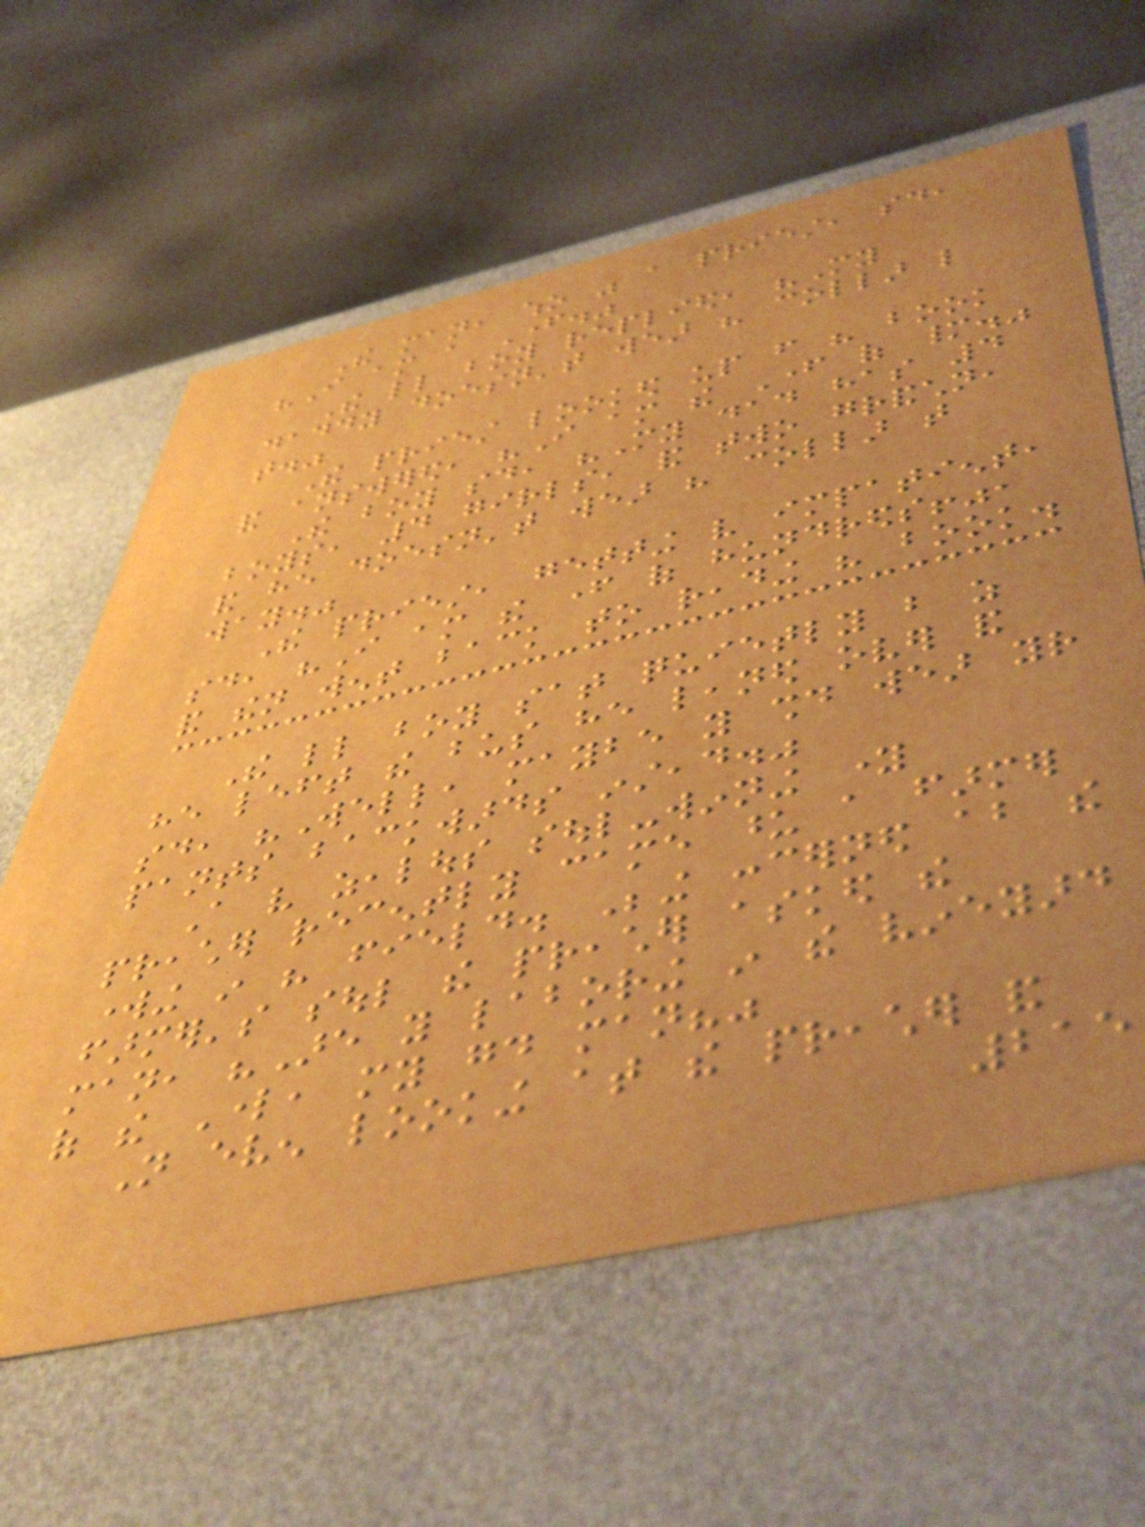The man, who was a priest, said,
"I am a Father."
The little boy replied, "My
daddy doesn't wear his collar like
that."
The priest looked up from his book
and answered, "I am the Father of many."
The boy said, "My dad has 4
boys, 4 girls, and two grandchildren,
and he doesn't wear his collar that
way."
The priest, getting very impatient,
said, "I am the father of hundreds!",
and then went back to reading his book.
The little boy sat quietly but as
he left the bus he leaned over and
said, "Well, maybe you should wear your
pants backwards instead."
A very zealous soul-winning young
preacher recently came upon a farmer
working in his field. Being concerned about the
farmer's soul the preacher asked the
man, "Are you laboring in the vineyard
of the Lord, my good man?"
Not even looking at the preacher and
215
